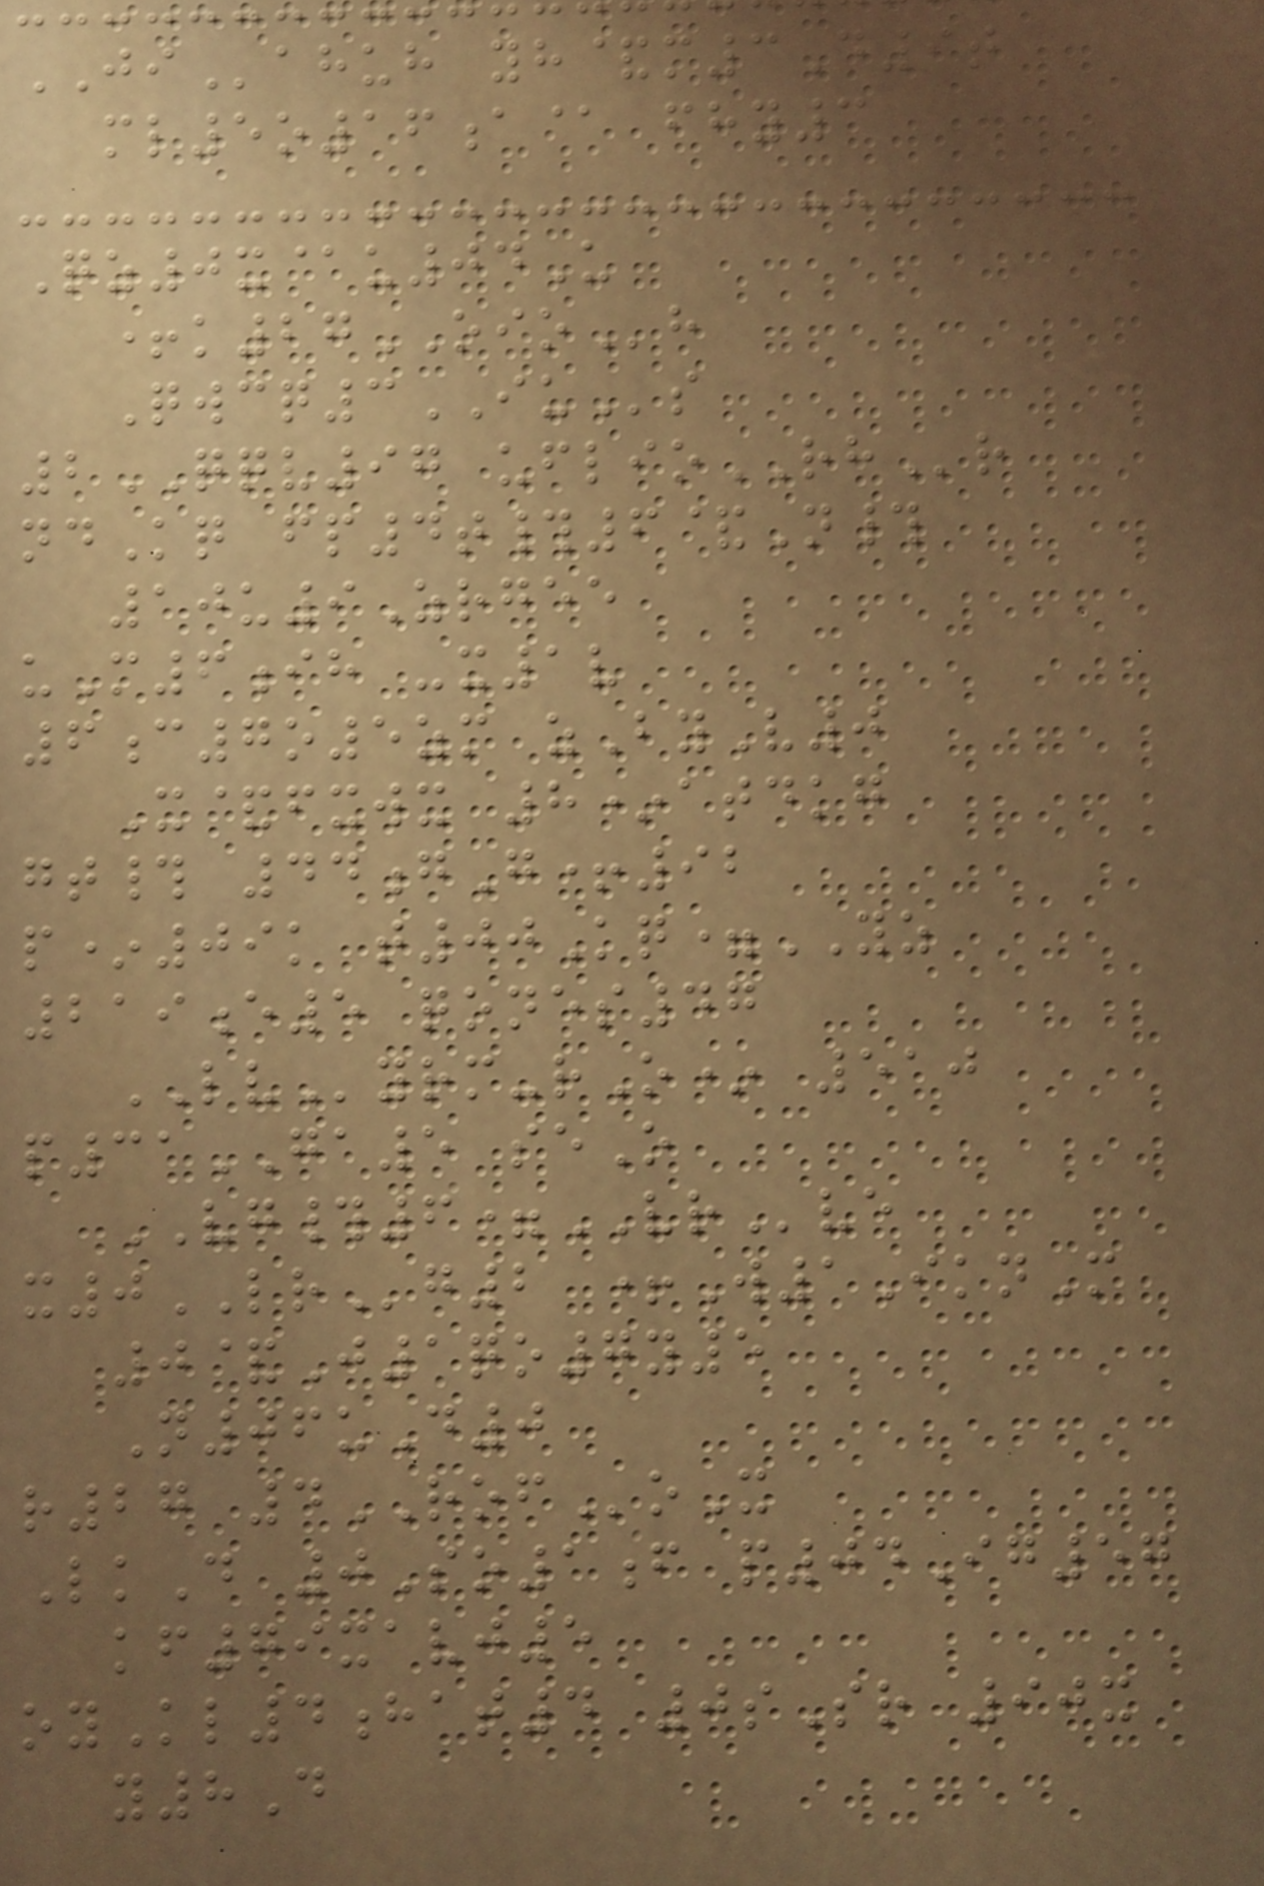JIahuh yh&m3D9t
ml5o16a@ fhy3
Qz0x@u04U
+k27OIOh
Qwcq3IUs
2QQV97 uflioRHr
ndKq fp4t#6&N#
10u9Zrgee
uM6ih -x1v
6c7o5zm zByV0
X&fxwx 8*atdkg
gt# 44gG+92
p*09k t00Kq=YZ
219e5 qones47
LVyrm-rO* 510
p31GA5 seO
VG#6=VRve
x0LRg2 +W1IknM
0&J1qo7y5
N06uD0
r27 4ROFoX
LkD 0So1f p04Ig57
kf79xavj5
oyKl4hat4 0sSr 90x
y8D
